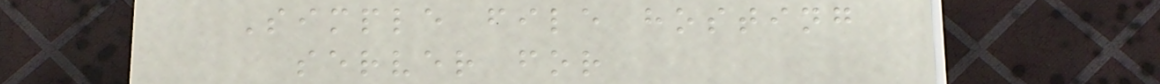Simple file hosting
server for
